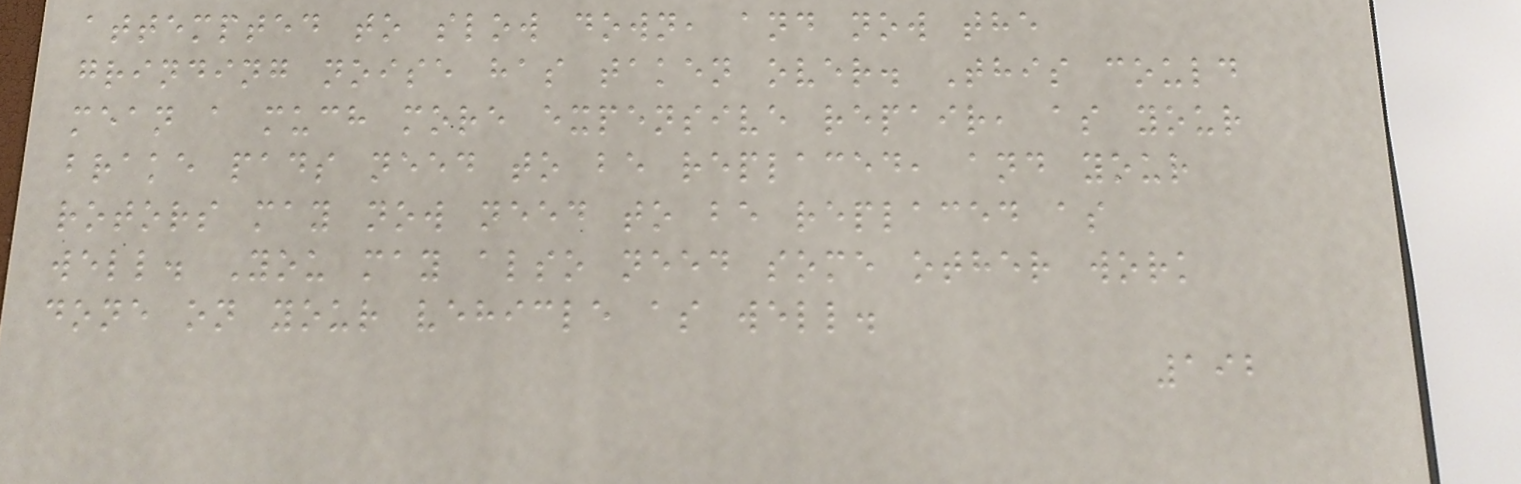attempted to slow down, and now the
grinding noise has taken over. This could
mean a much more expensive repair, as your
brake pads need to be replaced, and your
rotors may now need to be replaced as
well. You may also need some other work
done on your vehicle as well.
192
